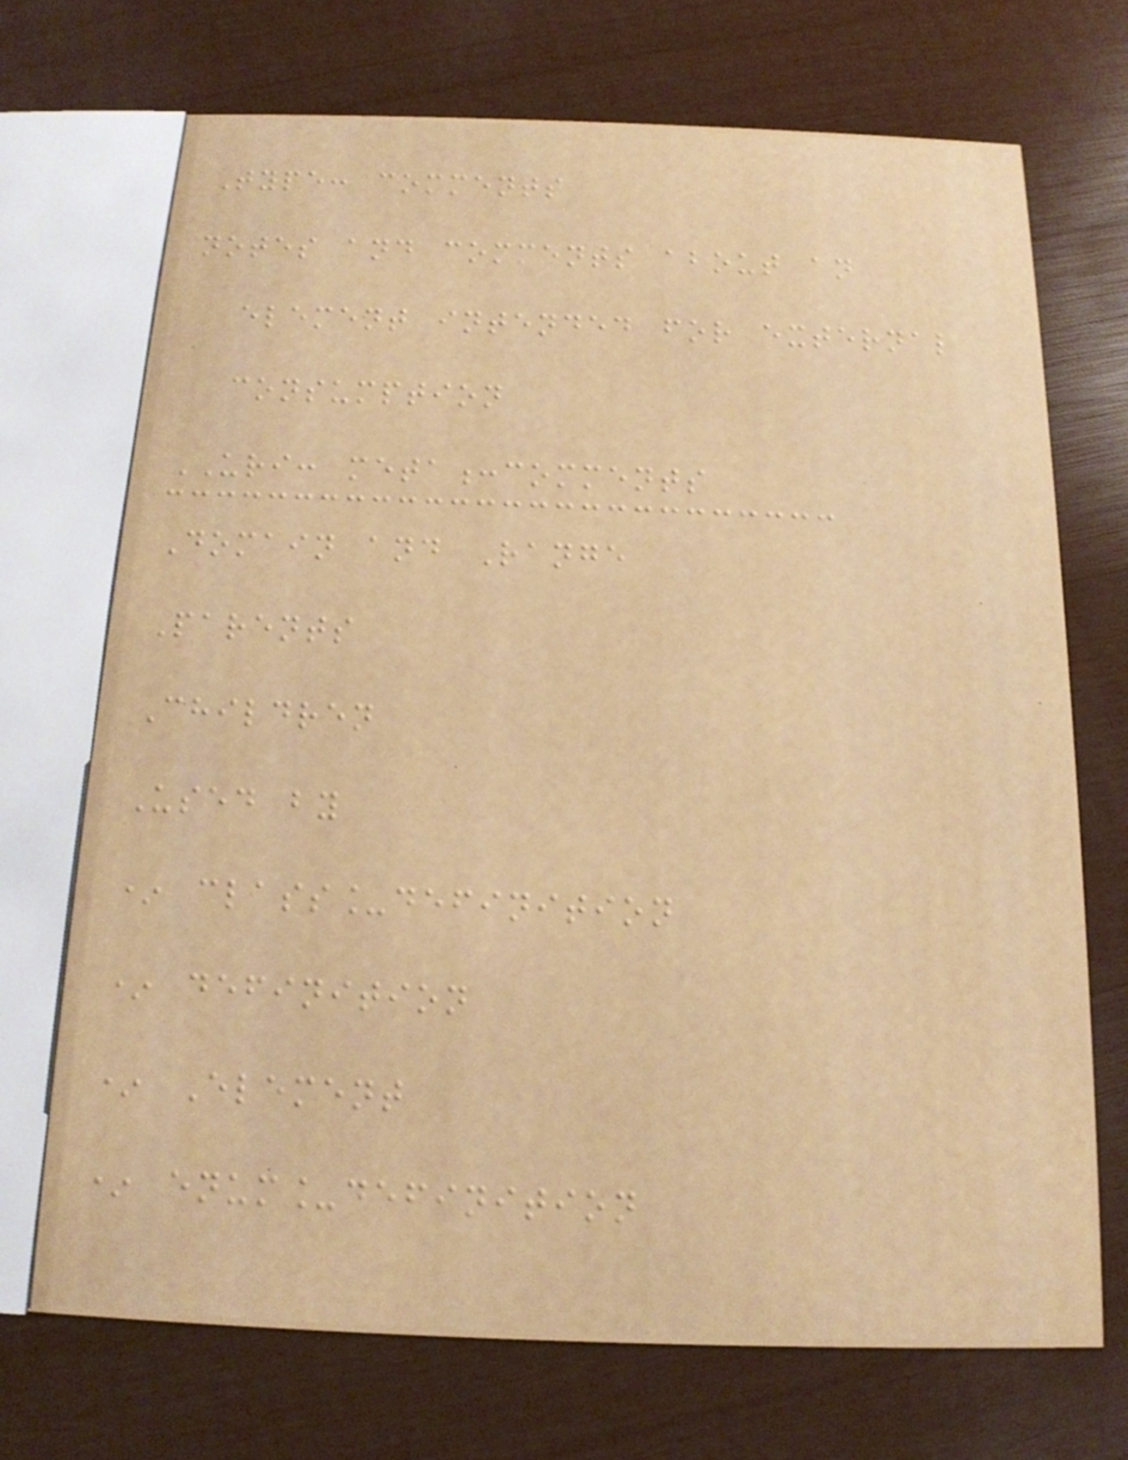Type: comments
notes and comments about an
element intended for external
consumption
URI: meta:comments
Domain and Range
Parents
Children
Used by
* class_definition
* definition
* Element
* enum_definition
